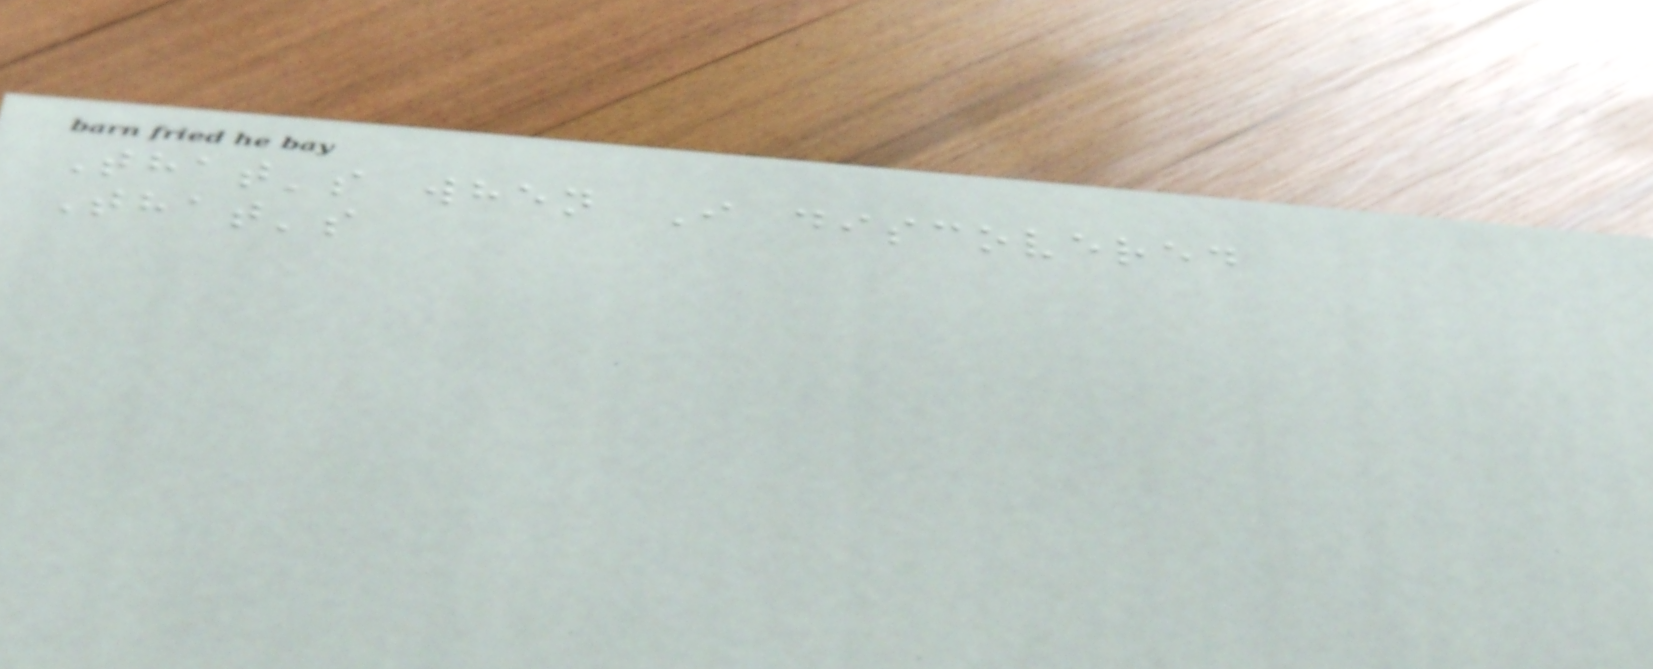That's when I discovered
That's
